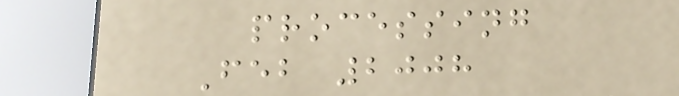processing
Feb 2008
